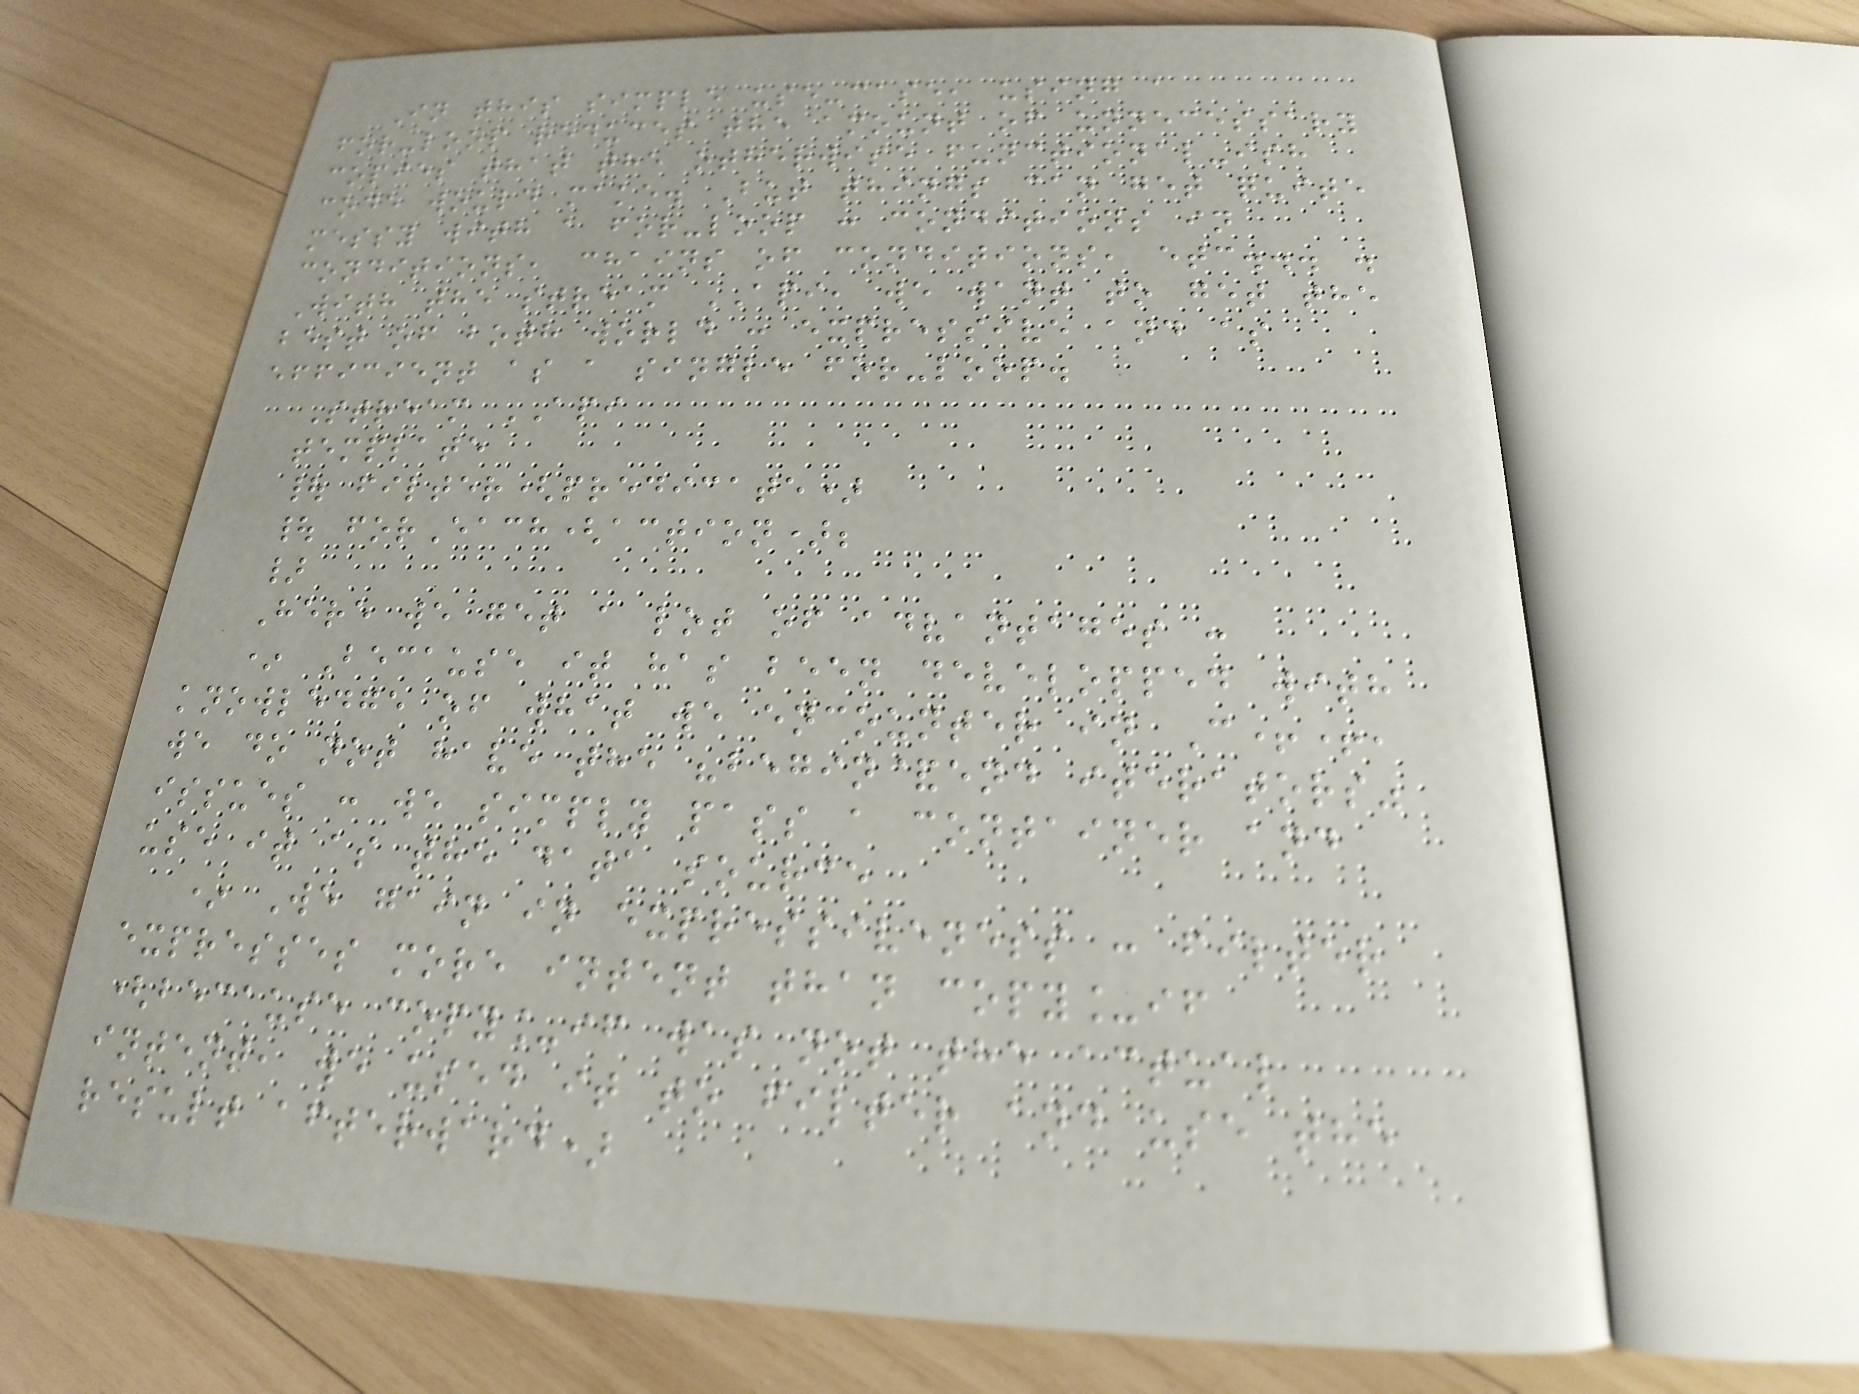In this simple use-case, using a
for-loop reduces the amount of unnecessary
copies that the otherwise functional-ish
code would make. But things can get quite
messy with a for-loop : conditions in
conditions, chains of conditions, etc... .
With the stream API, we want to get the
best of both world : expressive and as
efficient as a single for-loop.
Stream API
template
| filter(predicate)
| forEach(action);
}
Here we get a lot of advantages :
* Because it has been developped with
knowledge of what we encounter in C++,
we do not have the "begin&end iterators"
issues : we simply pass a container and
use it as the data source
* We gain in expressiveness : filter
expresses more intent than copy_if
(because copy_if was not the actual
intent, we used it to filter and use the
result afterward)
